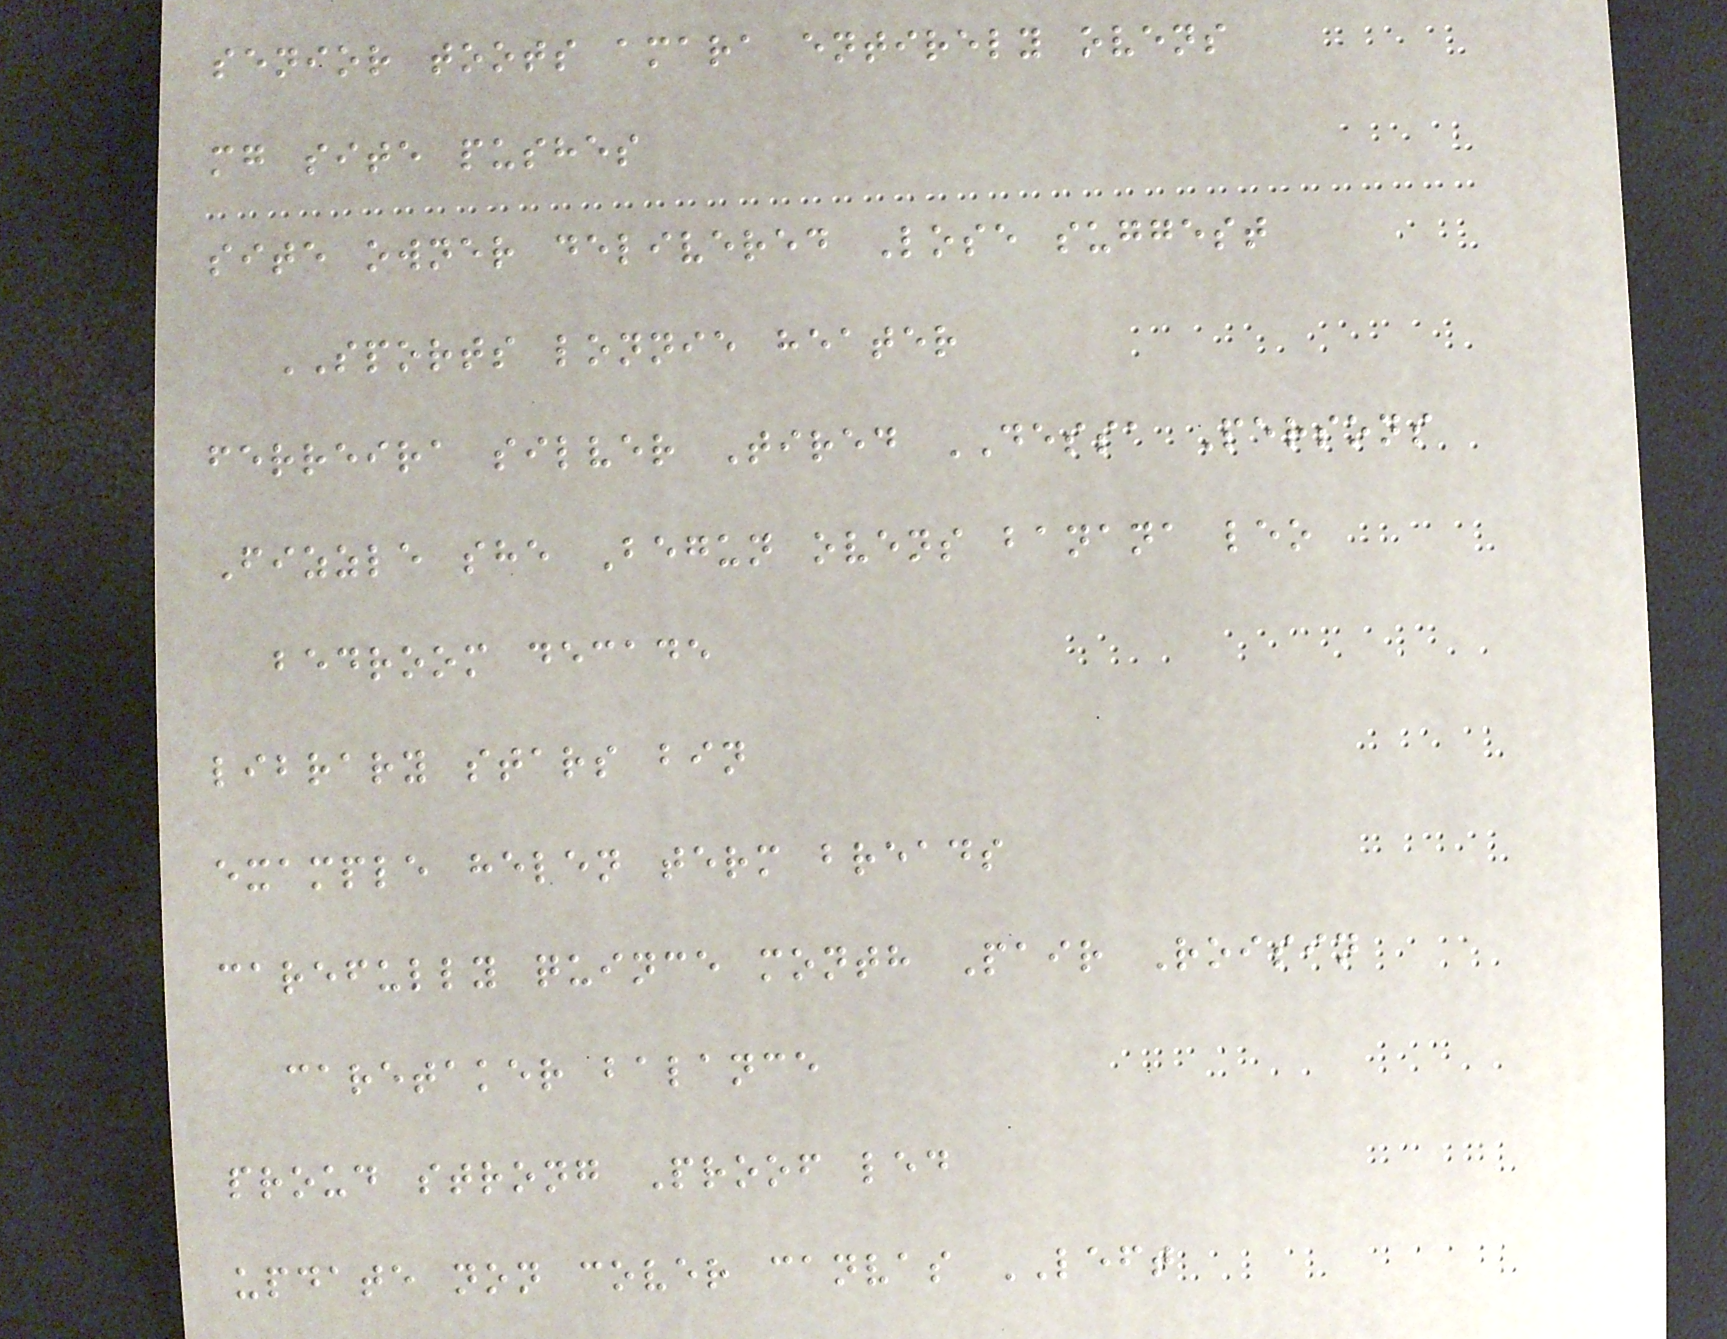senior toots amara entirely ovens
mg site pushes
site owner delivered Lose suggest
SPORTS lonnie heater
ferreira silver Tired DESSA Persons
Fizzle she Begun ovens banana leo
bedroom decade
library stars bin
example helen term breads
carefully quince month Pair Roisin
caretaker balance
proud strong Proof led
update non cover canvas LEFT
